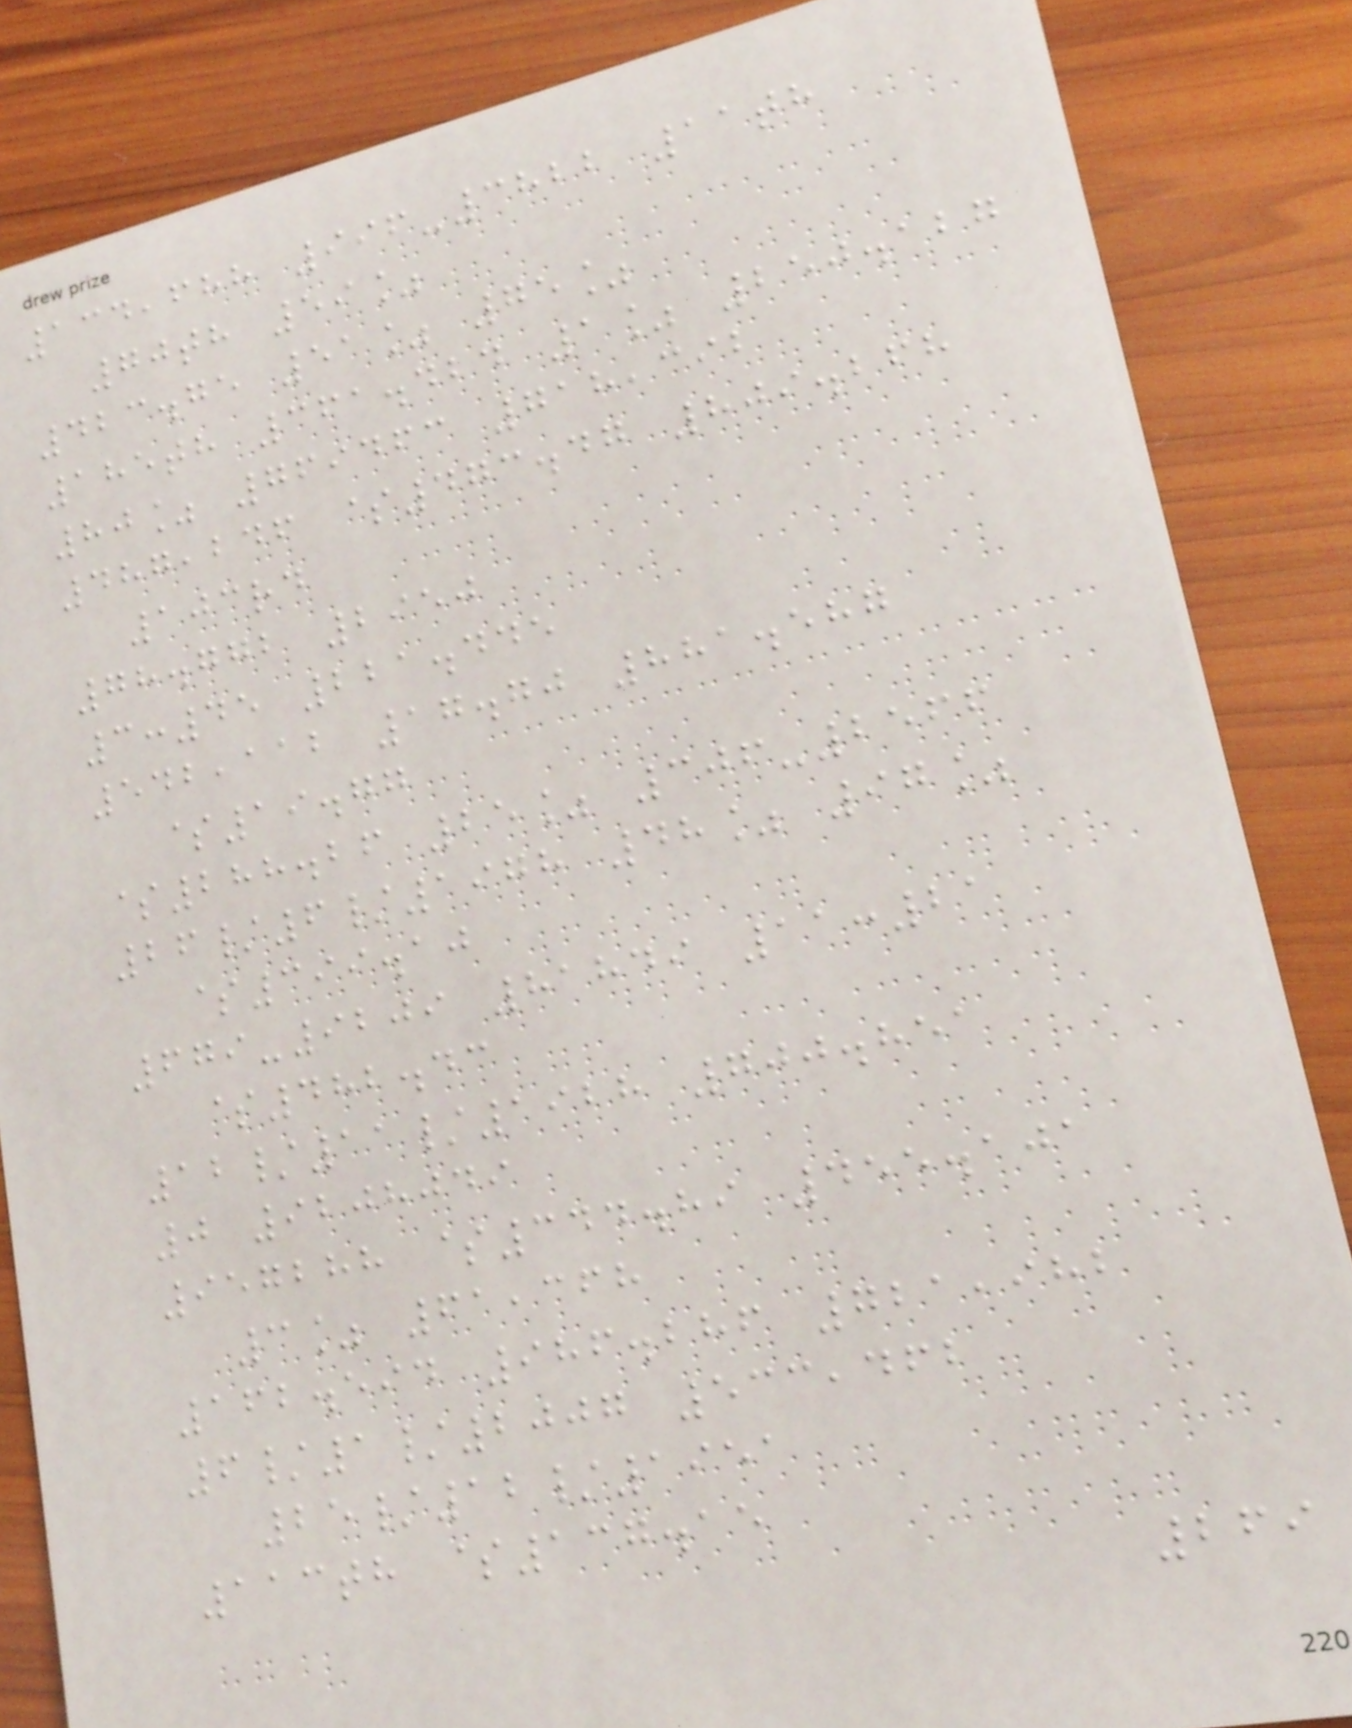134,688 996-3822 11th
70th 59%
423.75 51% 75%
185th 361.424 1% 250.127
80% 769463 718,392
487,246 $473.47 809.268
103rd
78.772 2950
3:45 221.445
542,112 17.70 881.587
$19.77
$288.26 25% 306-2566
26/6/1978 48% 97%
$399.10
679-9209 81849 11:21
$482.43
12/11/1928 700.851
0 9208049
957288 $344.89 455.101
3% 61,368
162.594 986.286 721,982
6/1/2007 533,462
25/12/1951
113th $137.15
269
